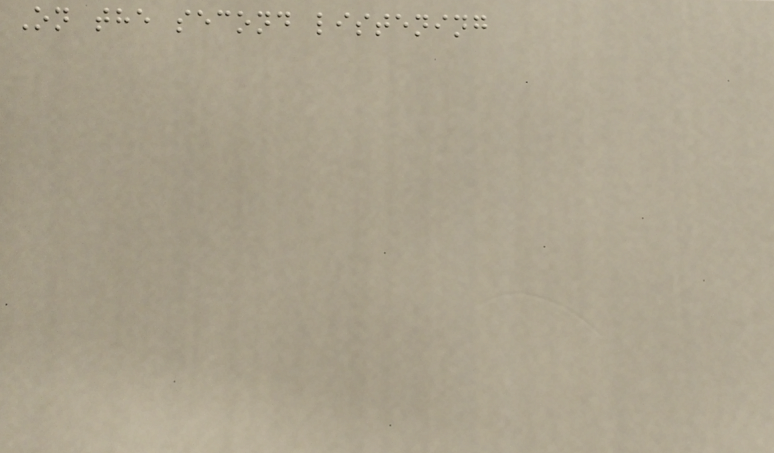On the second listening
